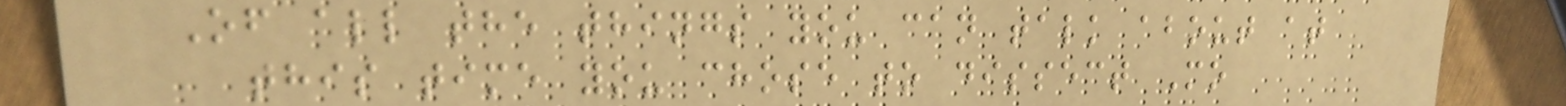Of all the things you can talk about at
this time you chose to dissect Mo
